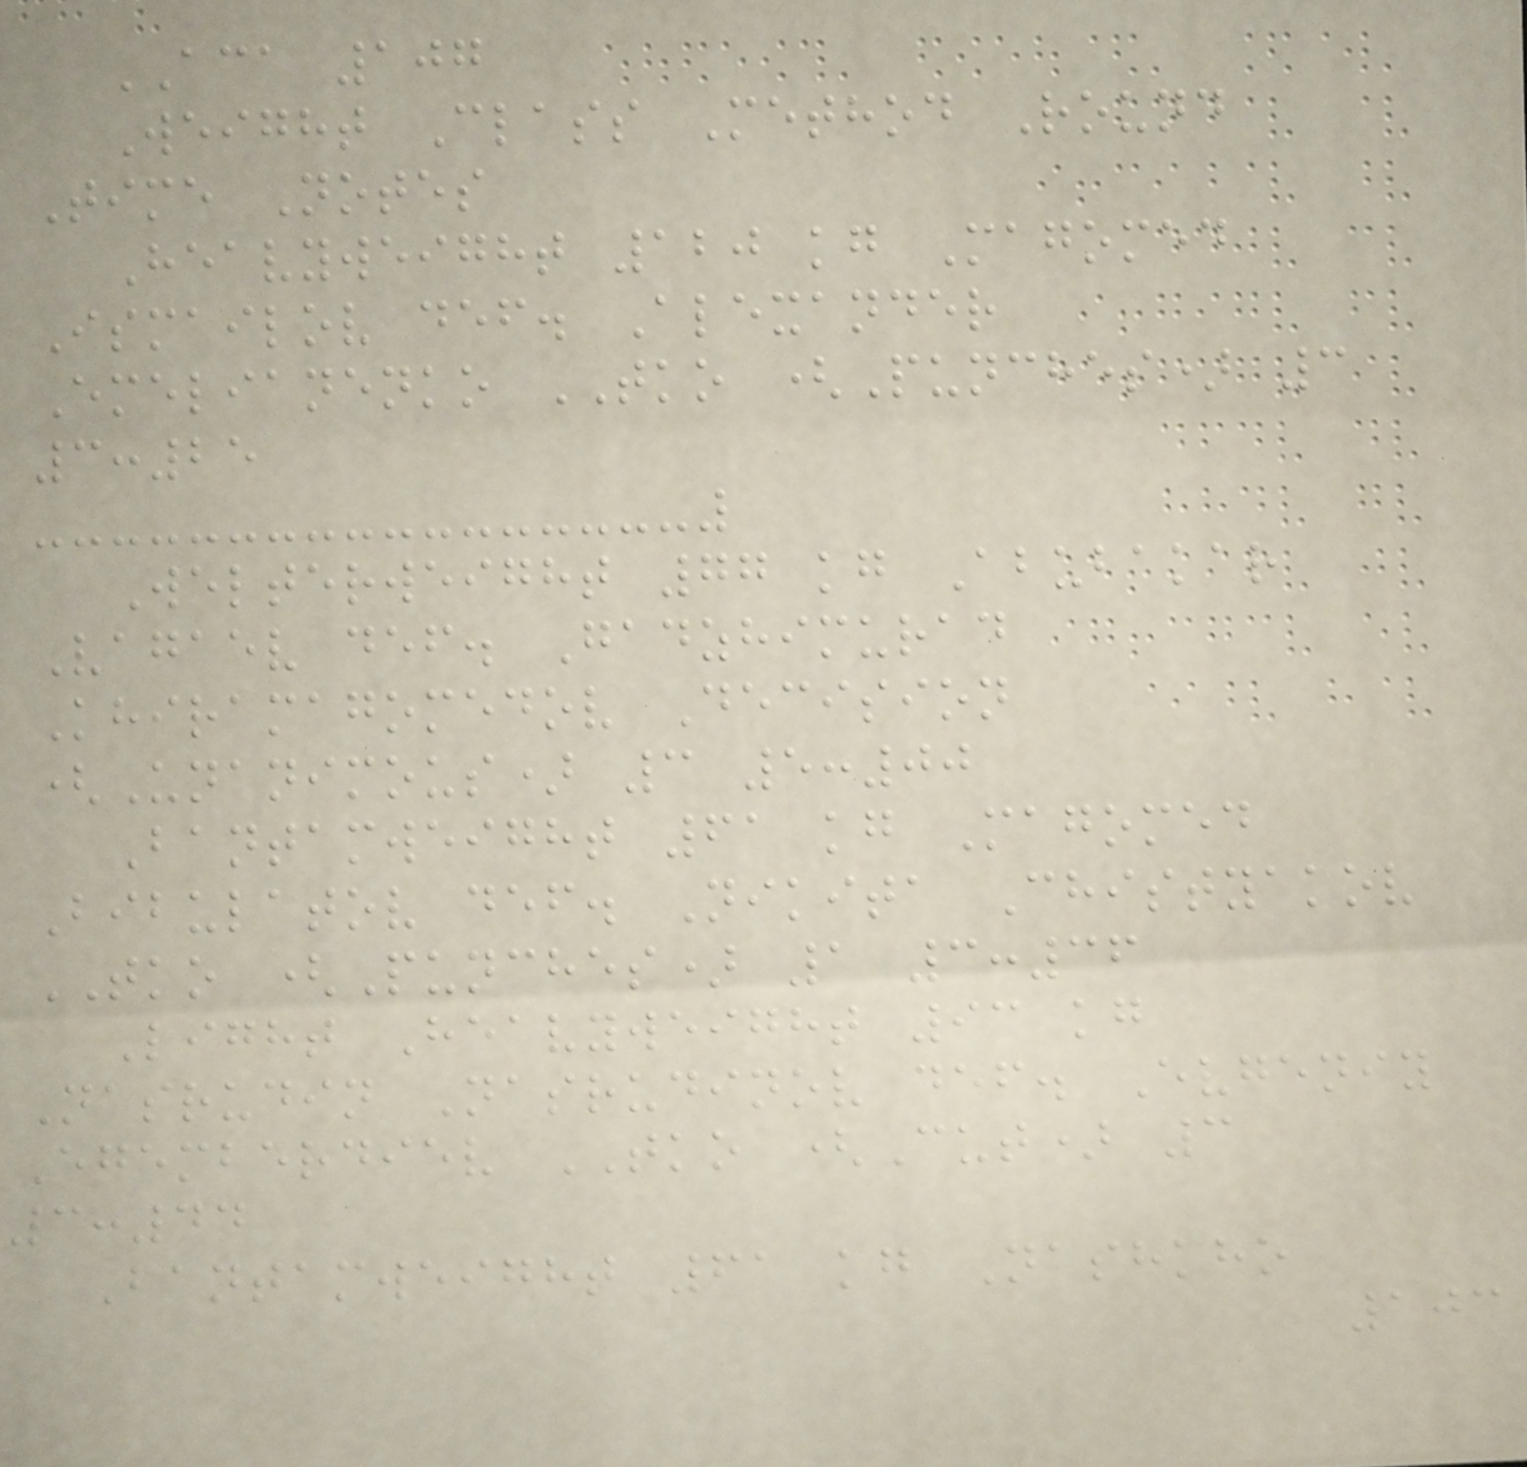ACA 107
Weight Class Method Round
Time Notes
Heavyweight 120 kg Magomed
Ismailov def. Alexander
Emelianenko TKO (Punches) 3
3:25
Welterweight 77 kg Abubakar
Vagaev def. Gadzhimurad
Khiramagomedov Decision
(Unanimous) 3 5:00
Bantamweight 61 kg Magomed
Bibulatov def. Nikita Chistyakov
TKO (Punches) 1 3:36
Light Heavyweight 93 kg
Nasrudin Nasrudinov def. Evgeniy
Egemberdiev TKO (Cut) 3
3:44
Bantamweight 61 kg Nashkho
103
